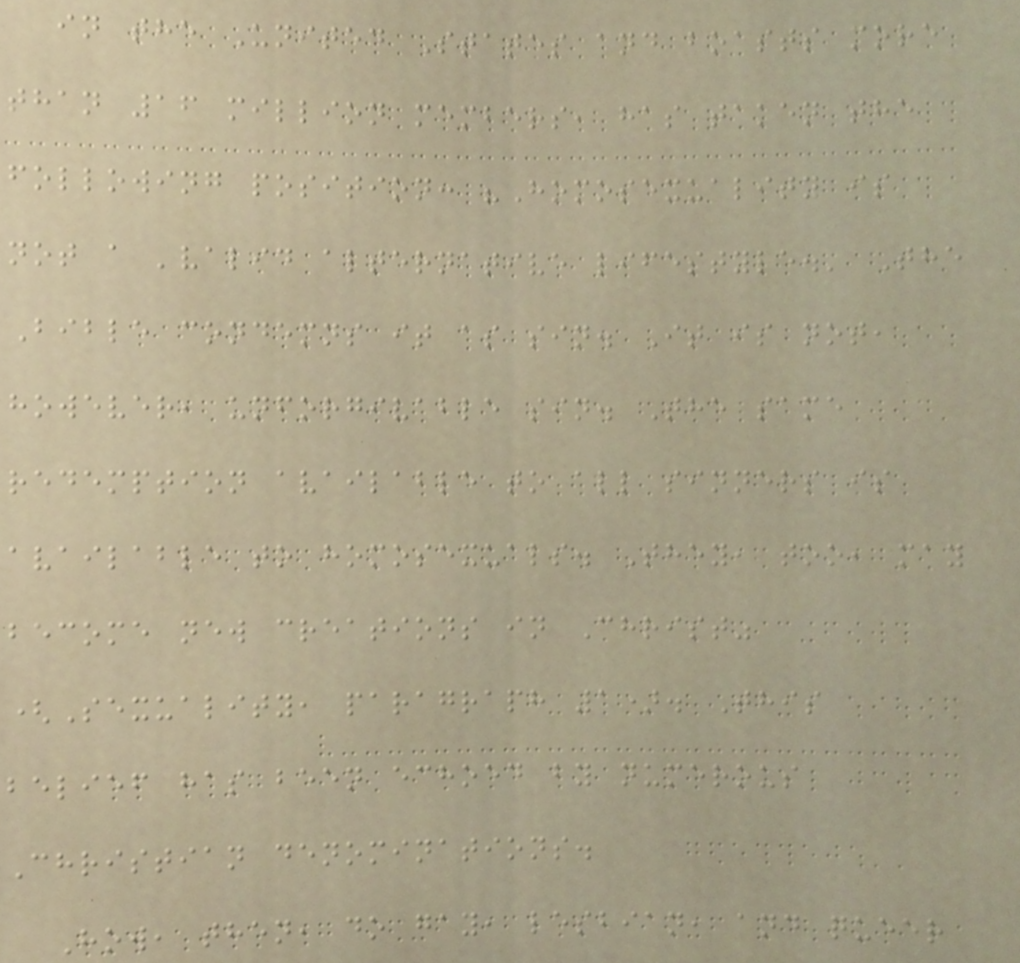in the United States and boasts more
than 16 million members, has taken the
following position: "Homosexuality is
not a 'valid alternative lifestyle.' The
Bible condemns it as sin. It is not,
however, unforgivable sin. The same
redemption available to all sinners is
available to homosexuals. They, too, may
become new creations in Christ"
(Sexuality, paragraph 1). This
belief has been echoed by numerous
Christian denominations.
How, then, do gay, lesbian, and queer
